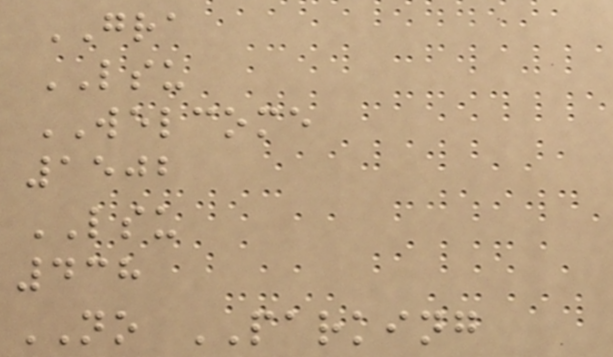GRA
LSU
WELCOME
1502
LSU
438
NO PARKING
